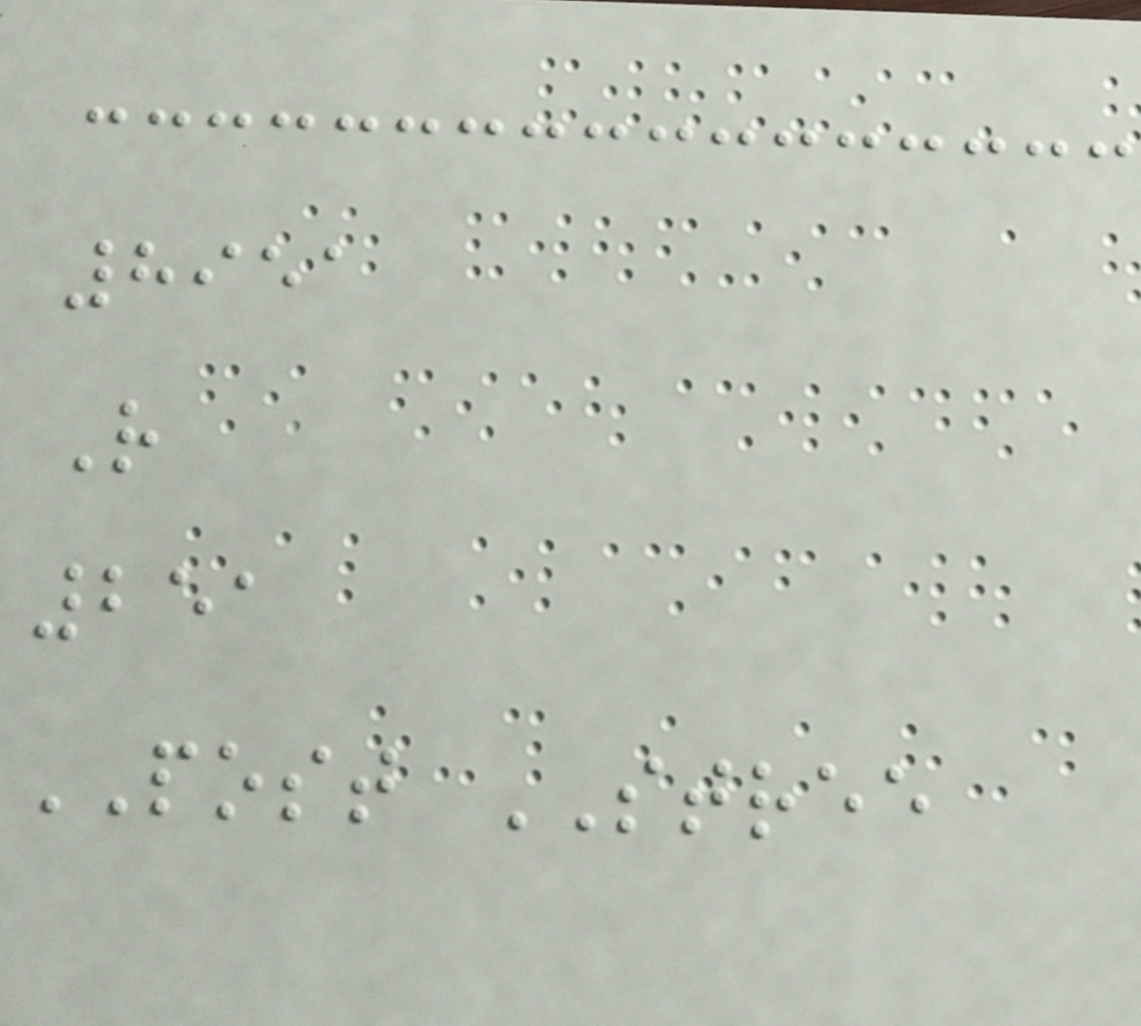8951
R
251
POST STREE
